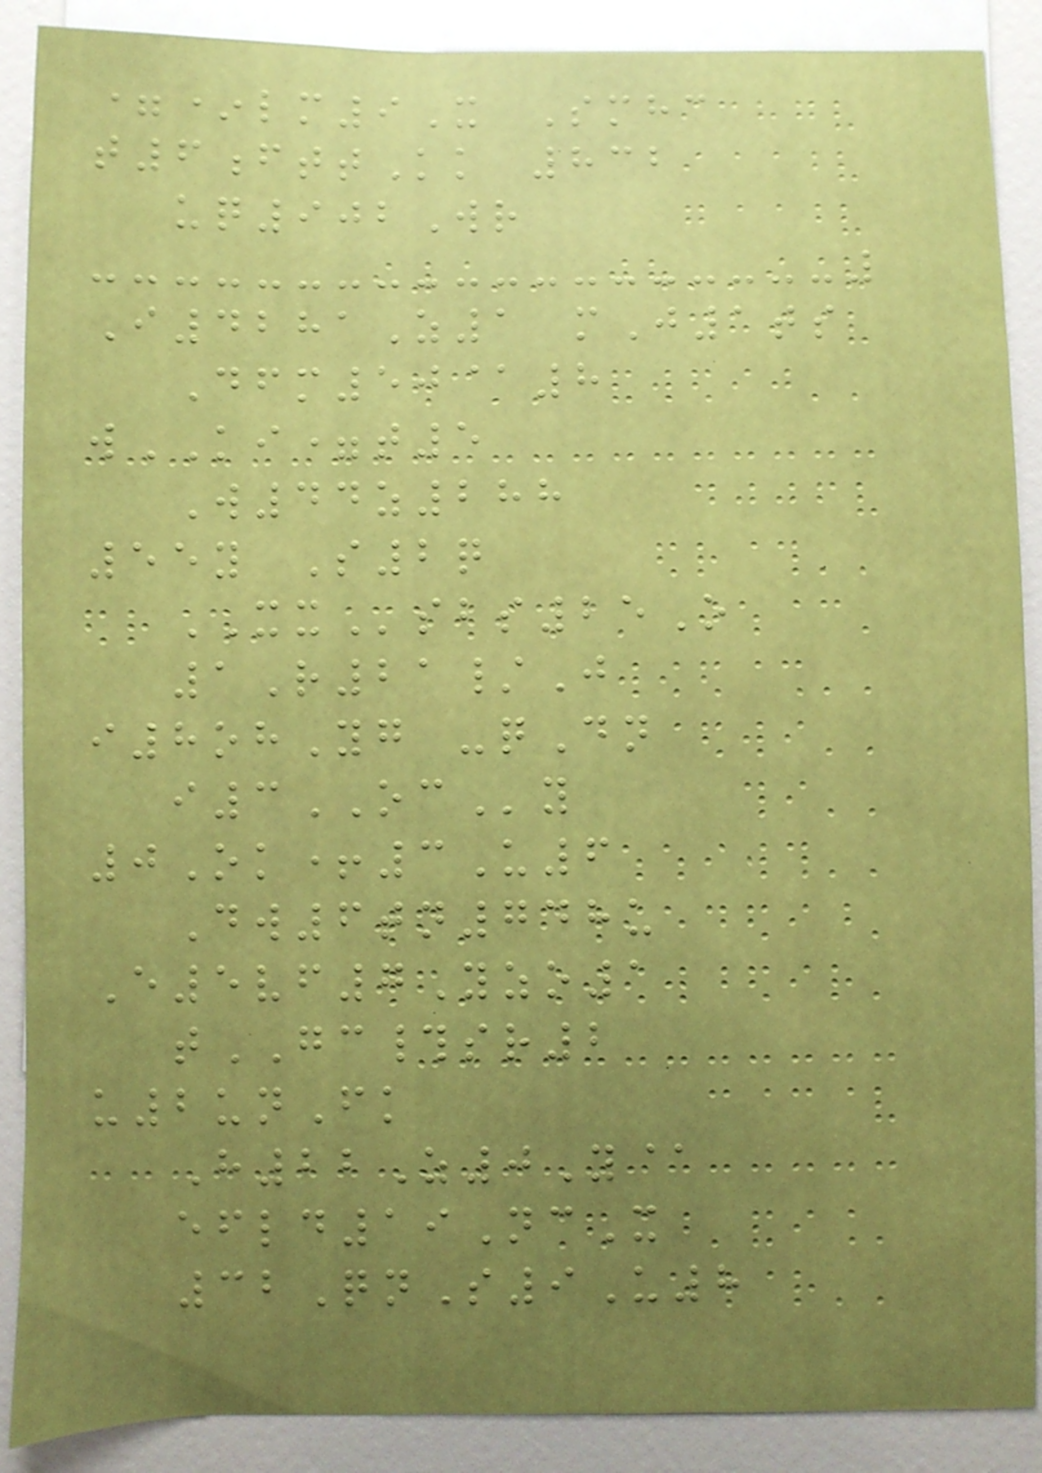=*lm9X Smhc
t6fttKk 832
uq902Wr
I4281Z1 mJ1ts
Dfm50@8
wKI=t5
W44z288
55y S2q
XXsbs25O
1R21/J
i8ohYg -qDn
i3OCy
0Ok+3U6
Dw6tn748u
E5vf7Yzo1
tGC#sr2
u2unFk
H22Z0Y@
efld19NcX
32QnS9U8
